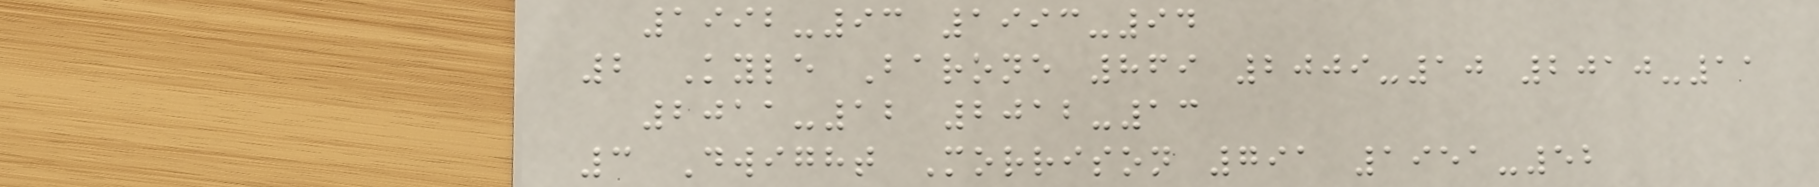1992-93 1993-94
2 Kyle Barone 869 2009-10 2010-11
2011-12 2012-13
3 Dwight Morrison 791 1951-52
